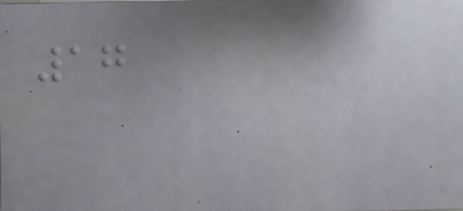17
